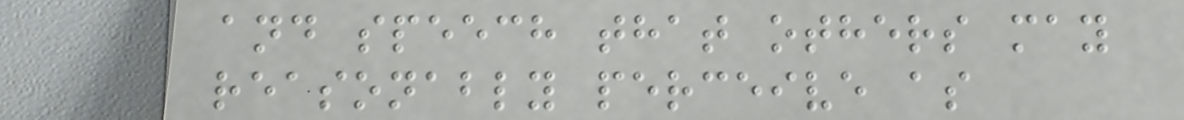and speech that others may
reasonably perceive as
